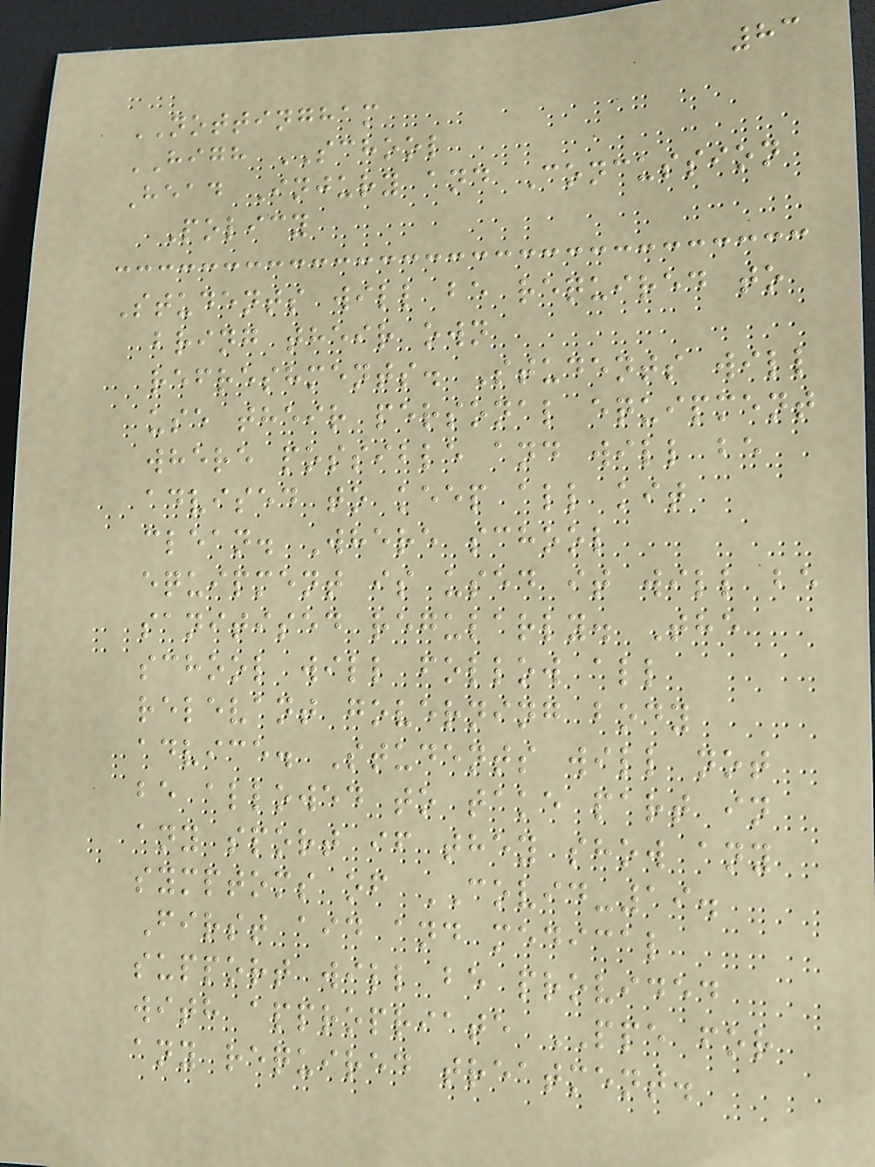83
NOTTINGHAM
HIGH SCHOOL
Head Injury and Concussion
Policy
Students will be required to
bring their own
refreshments. Students will
use their personal equipment
where possible and will be
advised to keep all kit
clean. Where school
equipment is used it will be
sanitised regularly. The
school will follow all
relevant governing body
advice. Students will not
be allowed to take part in
any sport if they show any
symptoms of COVID-19.
First aid and medical
support will be provided
with appropriate PPE for
any required treatment.
